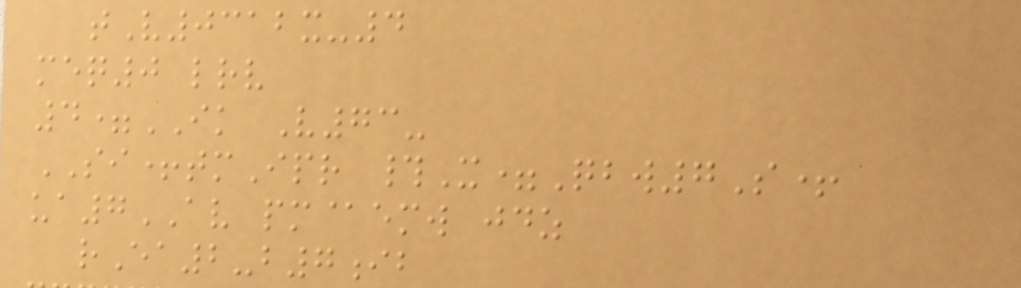tV0312x-4
meq0 lrv
4=IK V73-
SI+tmIpr #X=Qbw7S+
ua7AV pm@emw jdz
rEa2-b7ib
